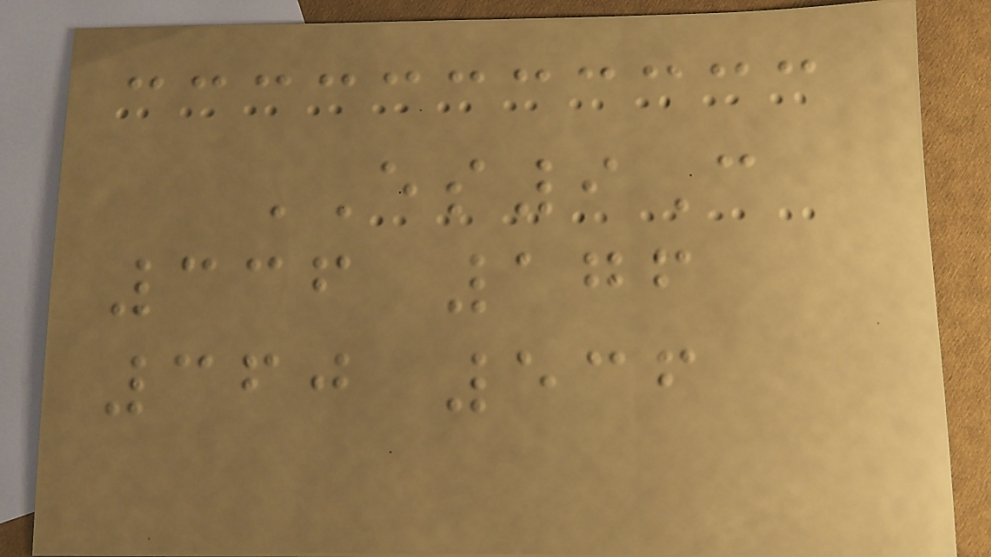ES9C
336 176
360 536
